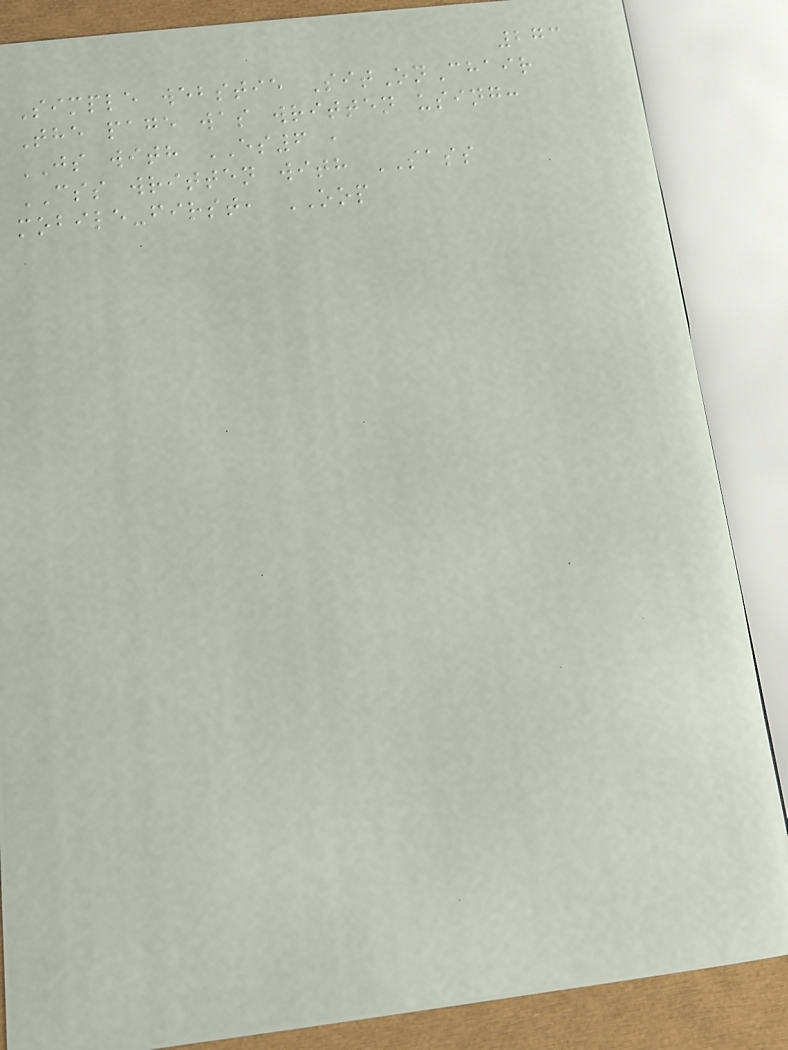273
Simple webstie SitOnChair
The page was written using:
JS with ES6 ,
CSS written with SASS
mobile-first, OOP
